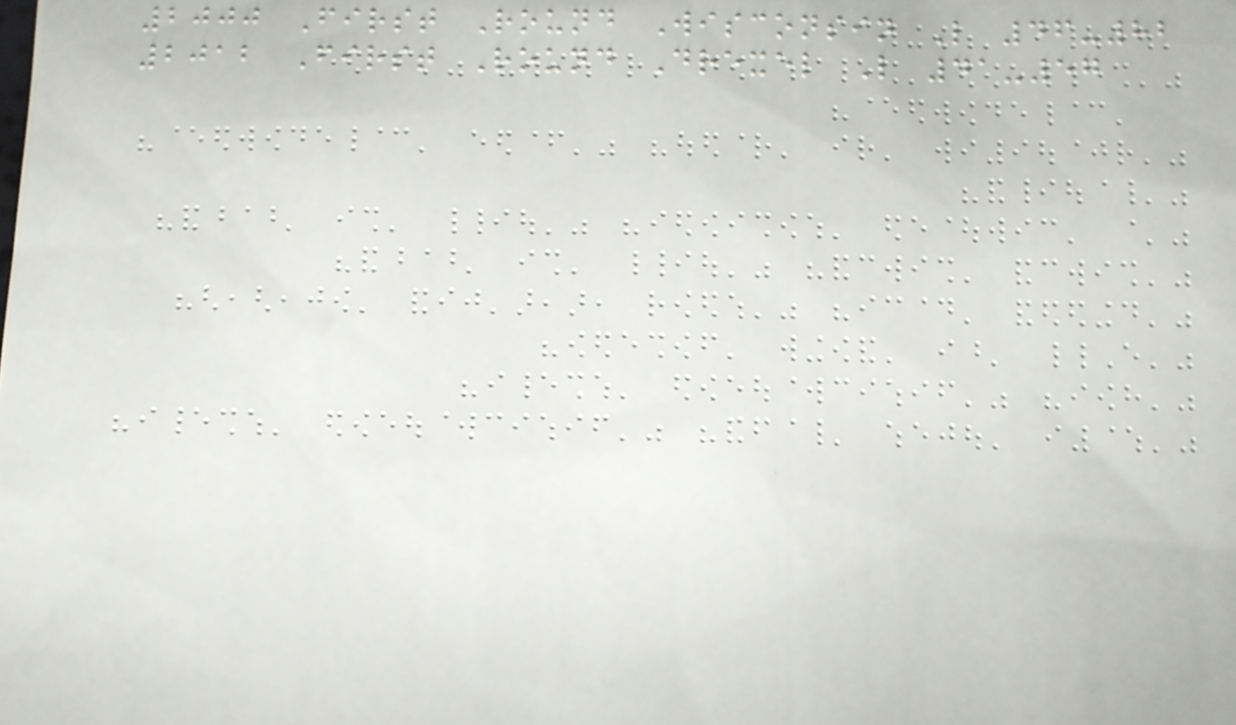2000 First Round Wisconsin L 46-82
2012 First Round Drexel L 41-57
